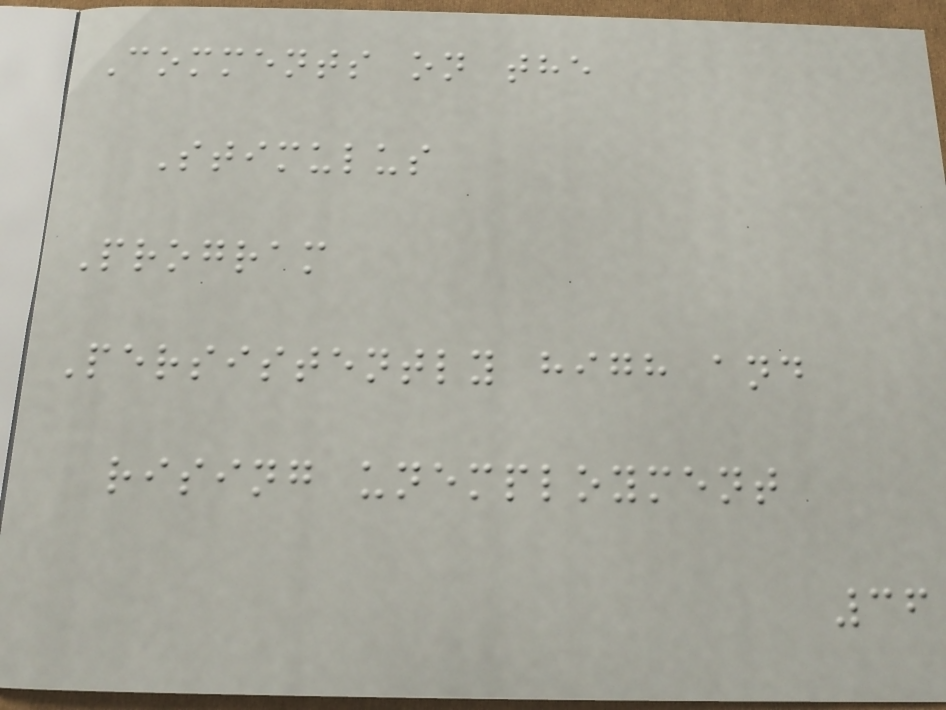Comments on the
Stimulus
Program
Persistently high and
rising unemployment
36
